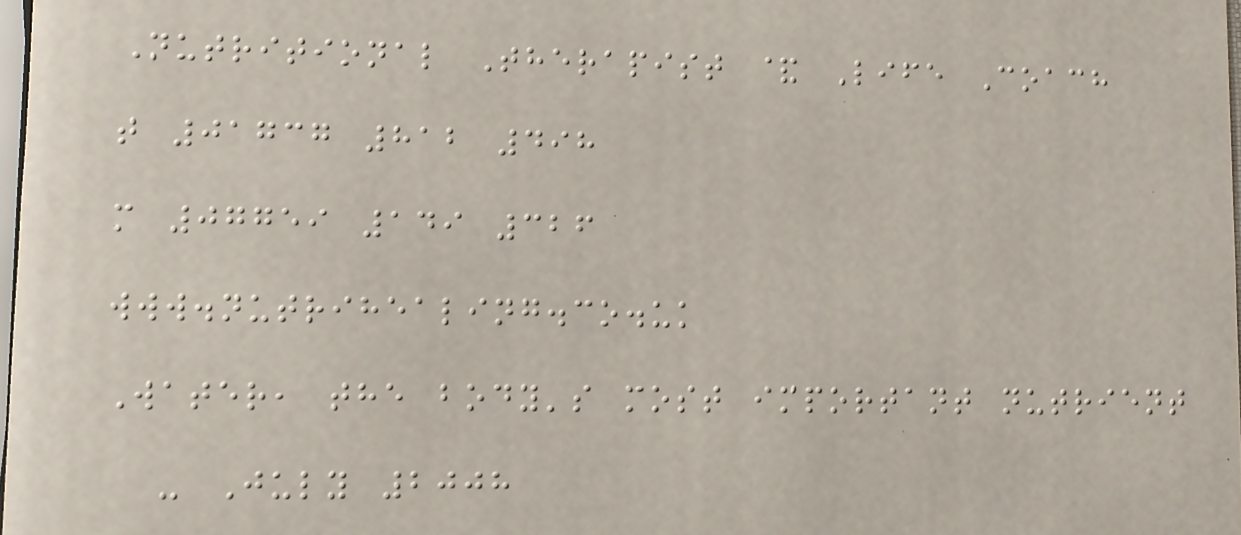Nutritional Therapist & Life Coach
t 01737 812 498
m 07759 149 326
www.nutrihealing.co.uk
Water, the body's most important nutrient
- July 2008
